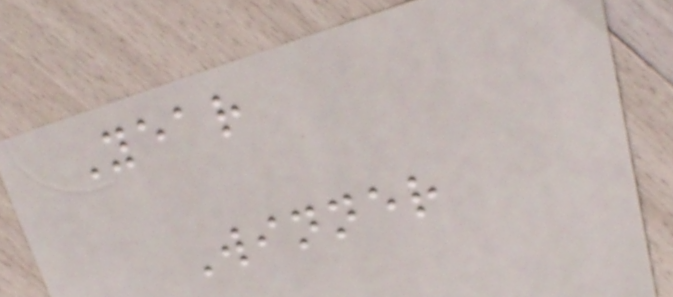Year
Winner
